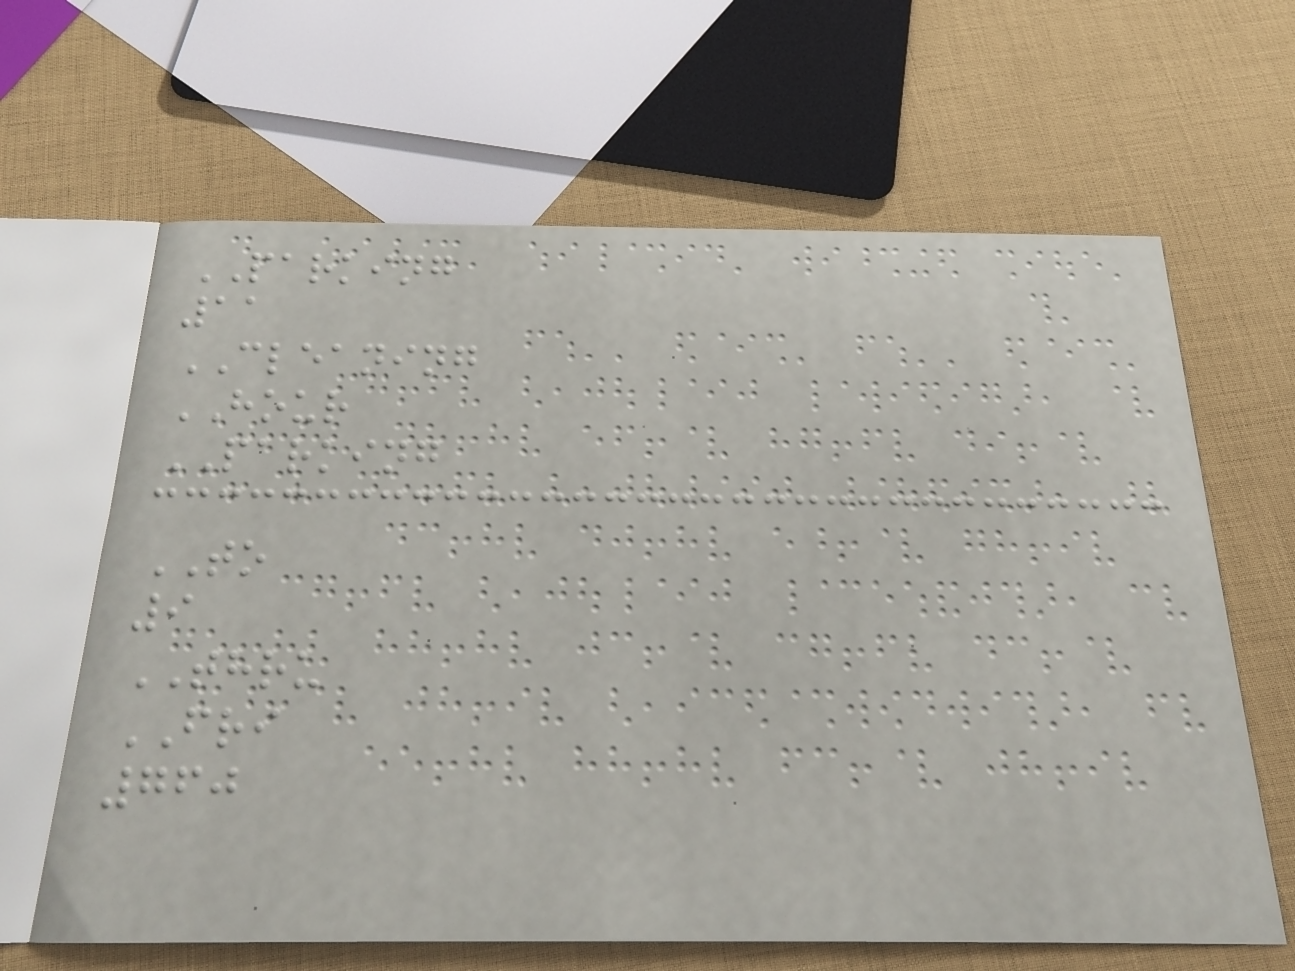PARKING
11
CLEANING
HOUR
PARKING
TO
9
THRU
FRI
760
